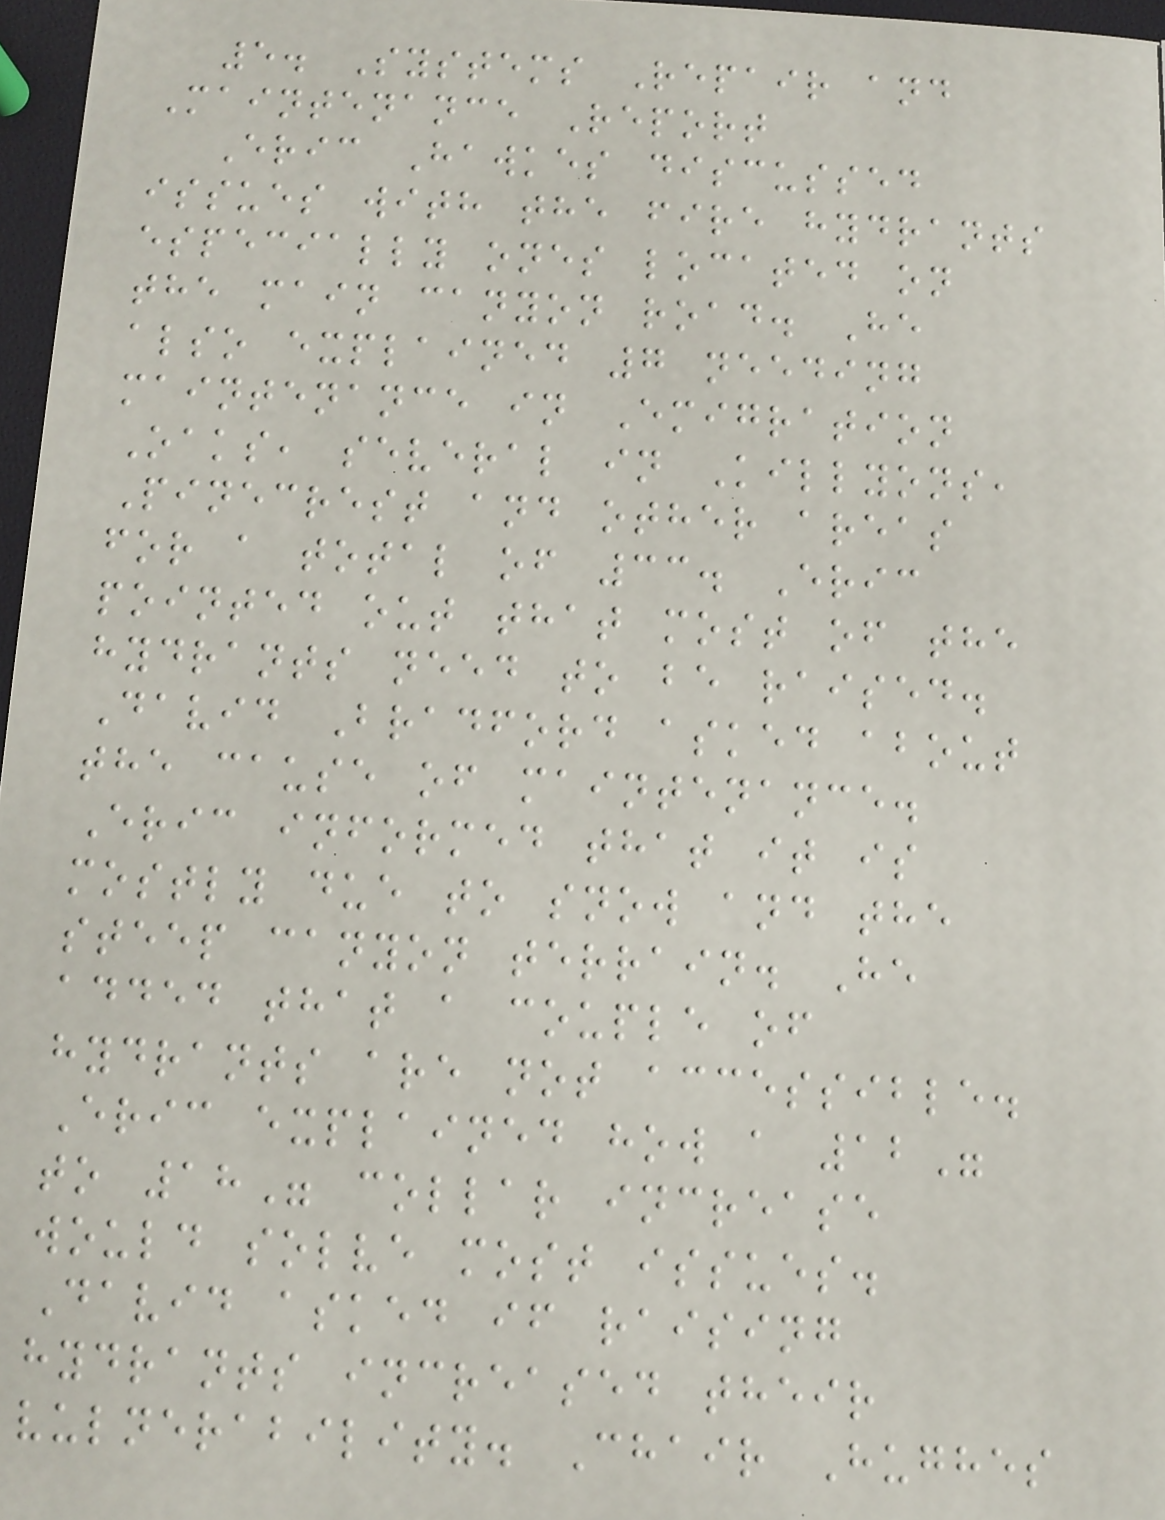5. Systems Repair and
Maintenance Report
Eric Hawkes discussed
issues with the fire hydrants
especially ones located on
the main canyon road. He
also explained 7 needing
maintenance in Emigration
Oaks, several in Killyons,
Pinecrest and other areas
for a total of 33. Eric
pointed out that most of the
hydrants need to be raised.
David Bradford asked about
the cause of maintenance.
Eric informed that it is
mostly due to snow and the
steep canyon terrain. He
added that a couple of
hydrants are not accessible.
Eric explained how a 12"
to 18" collar increase
would solve most issues.
David asked if raising
hydrants increased their
vulnerability. Chair Hughes
